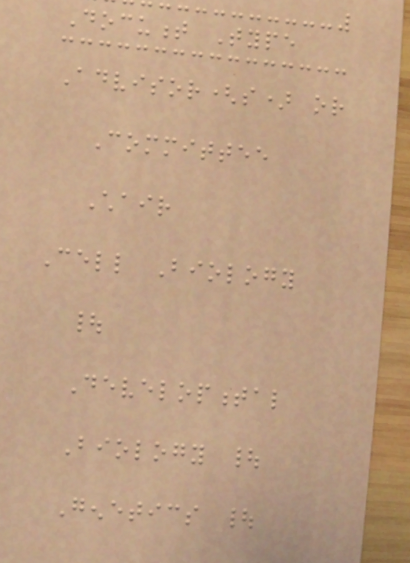Document Type
Advisor(s) or
Committee
Chair
Cell Biology
|
Developmental
Biology |
Genetics |
